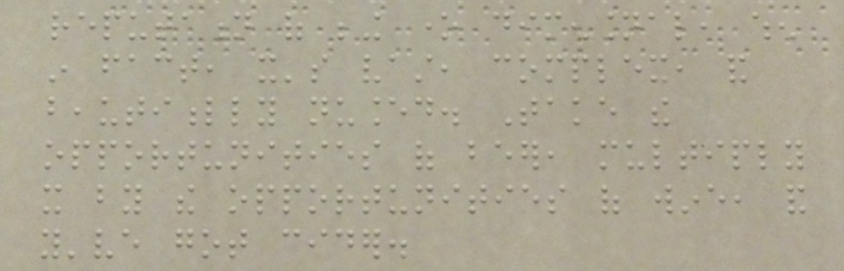reputation of being one dimensional, when
in fact, it's vast, complex, and
beautifully nuanced. Take the
opportunities of beer, multiply
it by the opportunities of wine, and
you've got cider.
